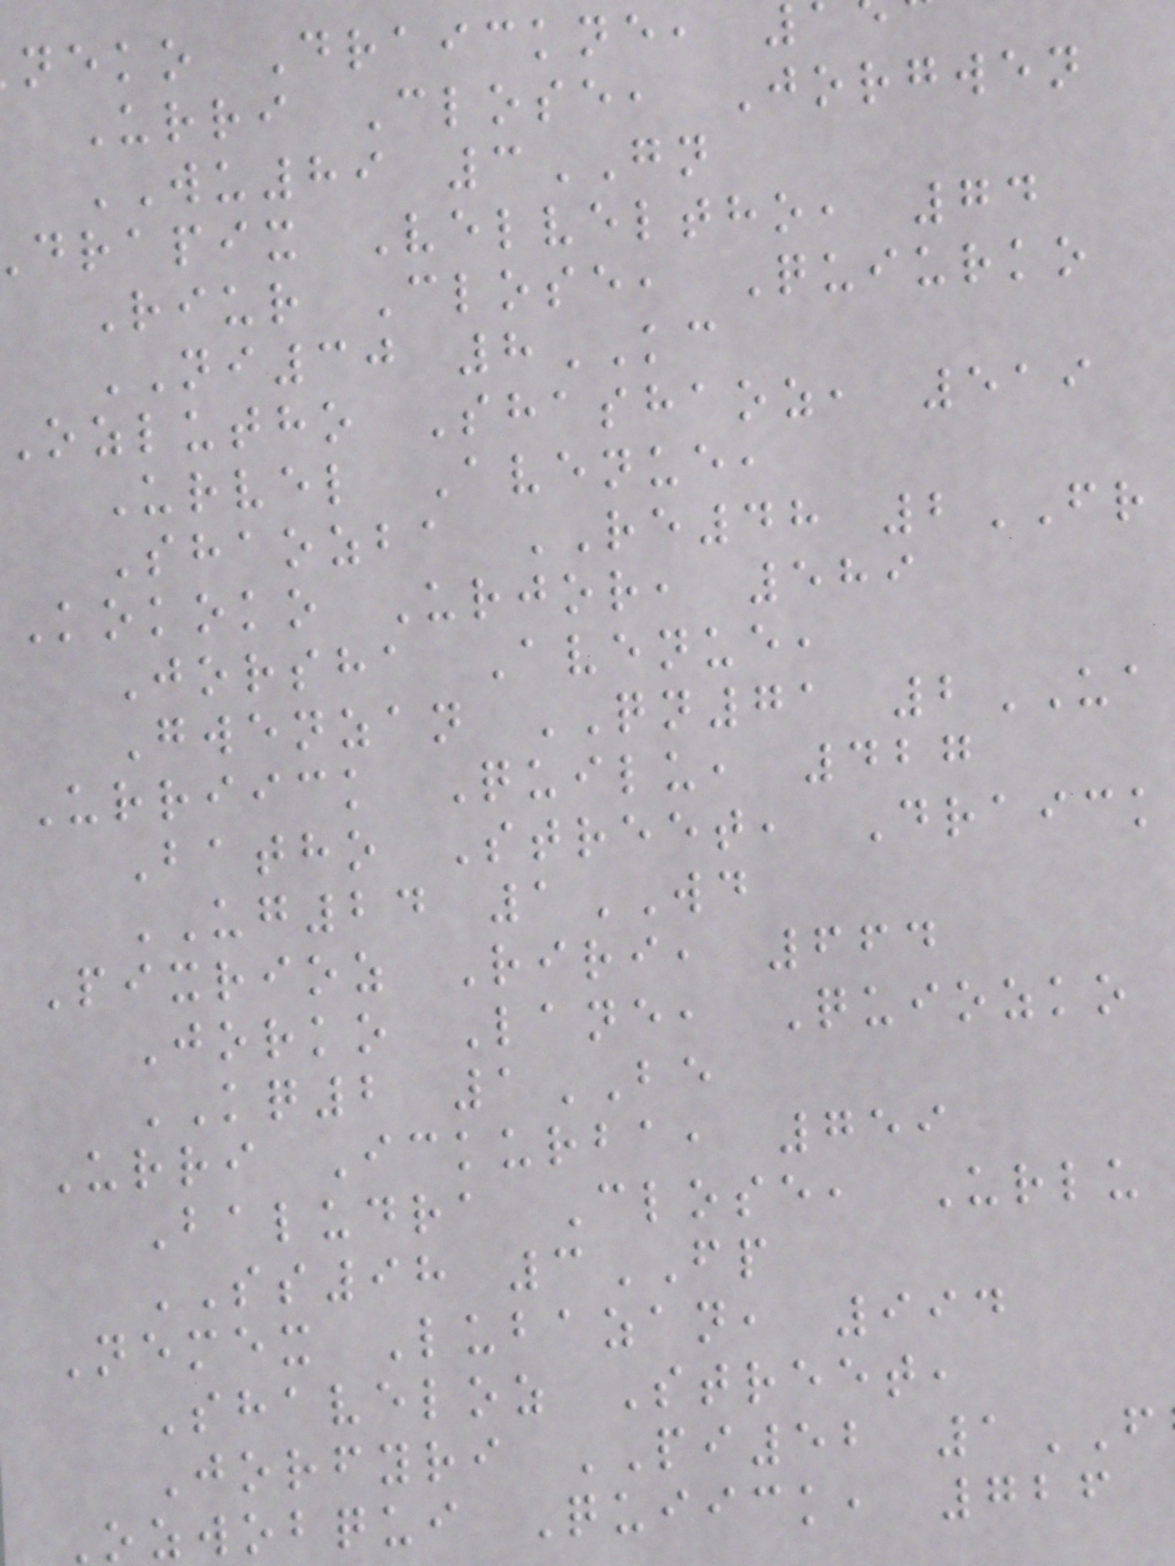neko Draickne,
Urri Close, Jorgwen
WU89 3GN
drapix Velveltho, 74
Riur Close, Quiurko
NI30 8KC
ozlutho Shashaoz, 519
Urvel Avenue,
Shaozba RE48 2FR
Kokoko Urjor, 589
Jorsha Avenue,
Gwenzan QN71 2UA
Urriick Quilu, 427
Batho Street, Draick
UG24 1WD
Pixrioz Riri, 664
Jorko Lane, Quiozko
KQ2 1BE
Urri Ickurba, 759
Baludra Close, Urlu
SS98 3FP
Nemex Lubazan, 994
Shaveloz Street,
Jorfyri PI52 1
Ozwobqui Quiick, 726
